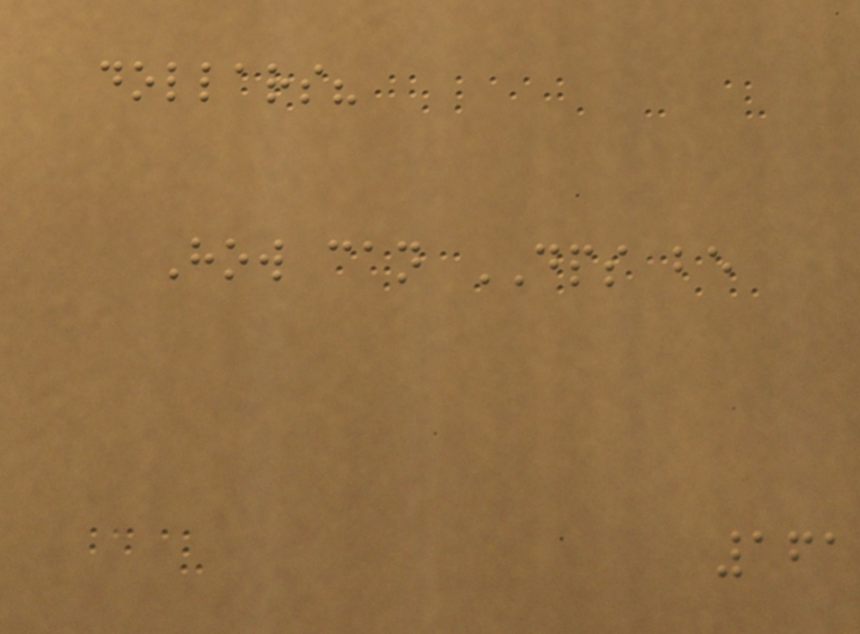dollars?
How can DPS be
161
